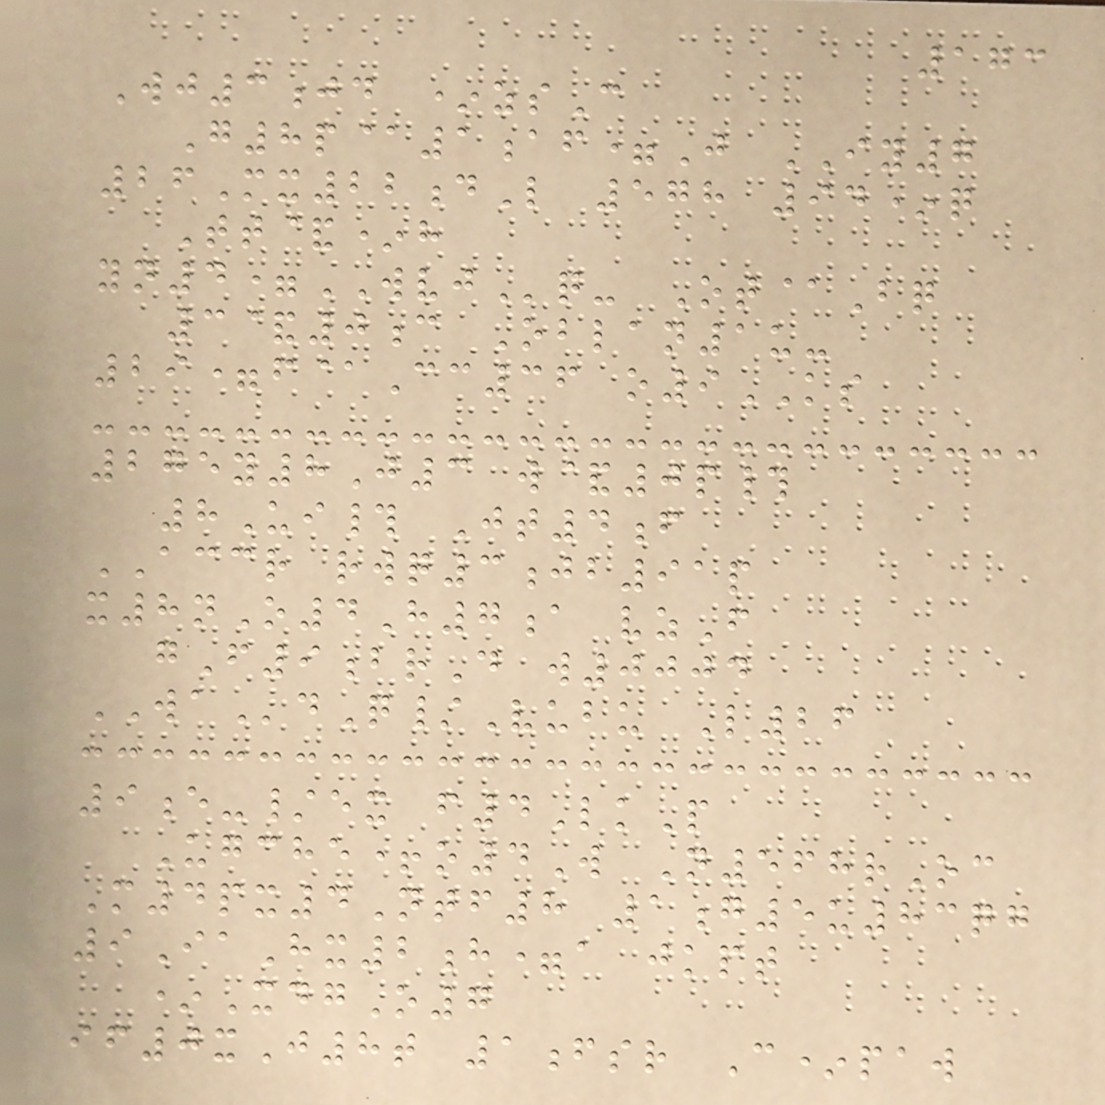173
Wj3jd *zsC
G8p@1af=J IY7
26Mx22dL 578 94*q
Tt&*h
yn4=WVJq- Ot@Bq
3&0c Oblan1u-
29=f@Cc36 o9KS
275y8J3 w&0p#
8Ui# Jt4f
ACCR rwq3jb91p
x8nO4H7a vzF
gF9brD w0004
WAdQ/Vubu L26
9e-/ex f4LkP
Ugche+o4W N568rOc
M4px4Ntf8 1g5u83qg
9IaHx2h=a jkpt
*XdgO7
if0xJ8t 1fsr C*paw
